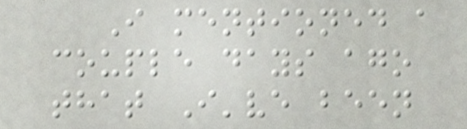I mentioned a
couple days ago
that I've been
